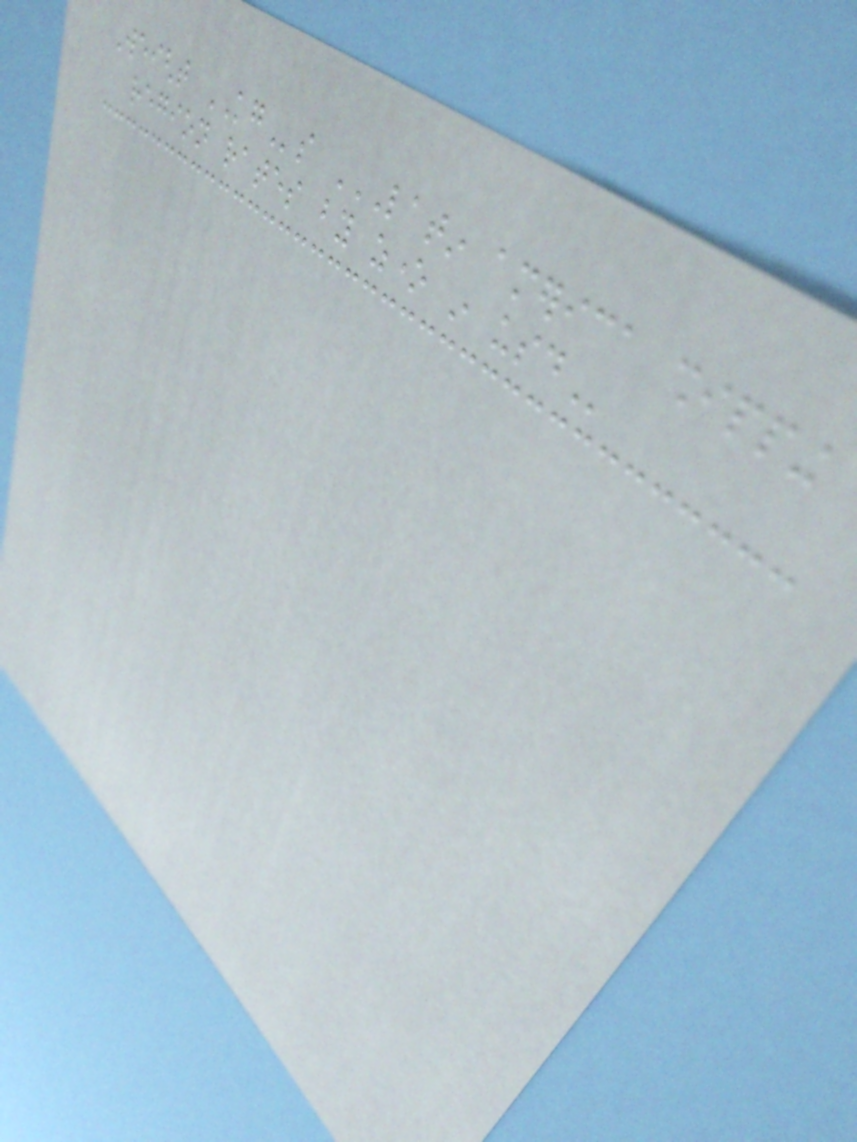Weight KGs LATIN AMERICA SHIPPING
REGION RATES BY ZONE IN USD
